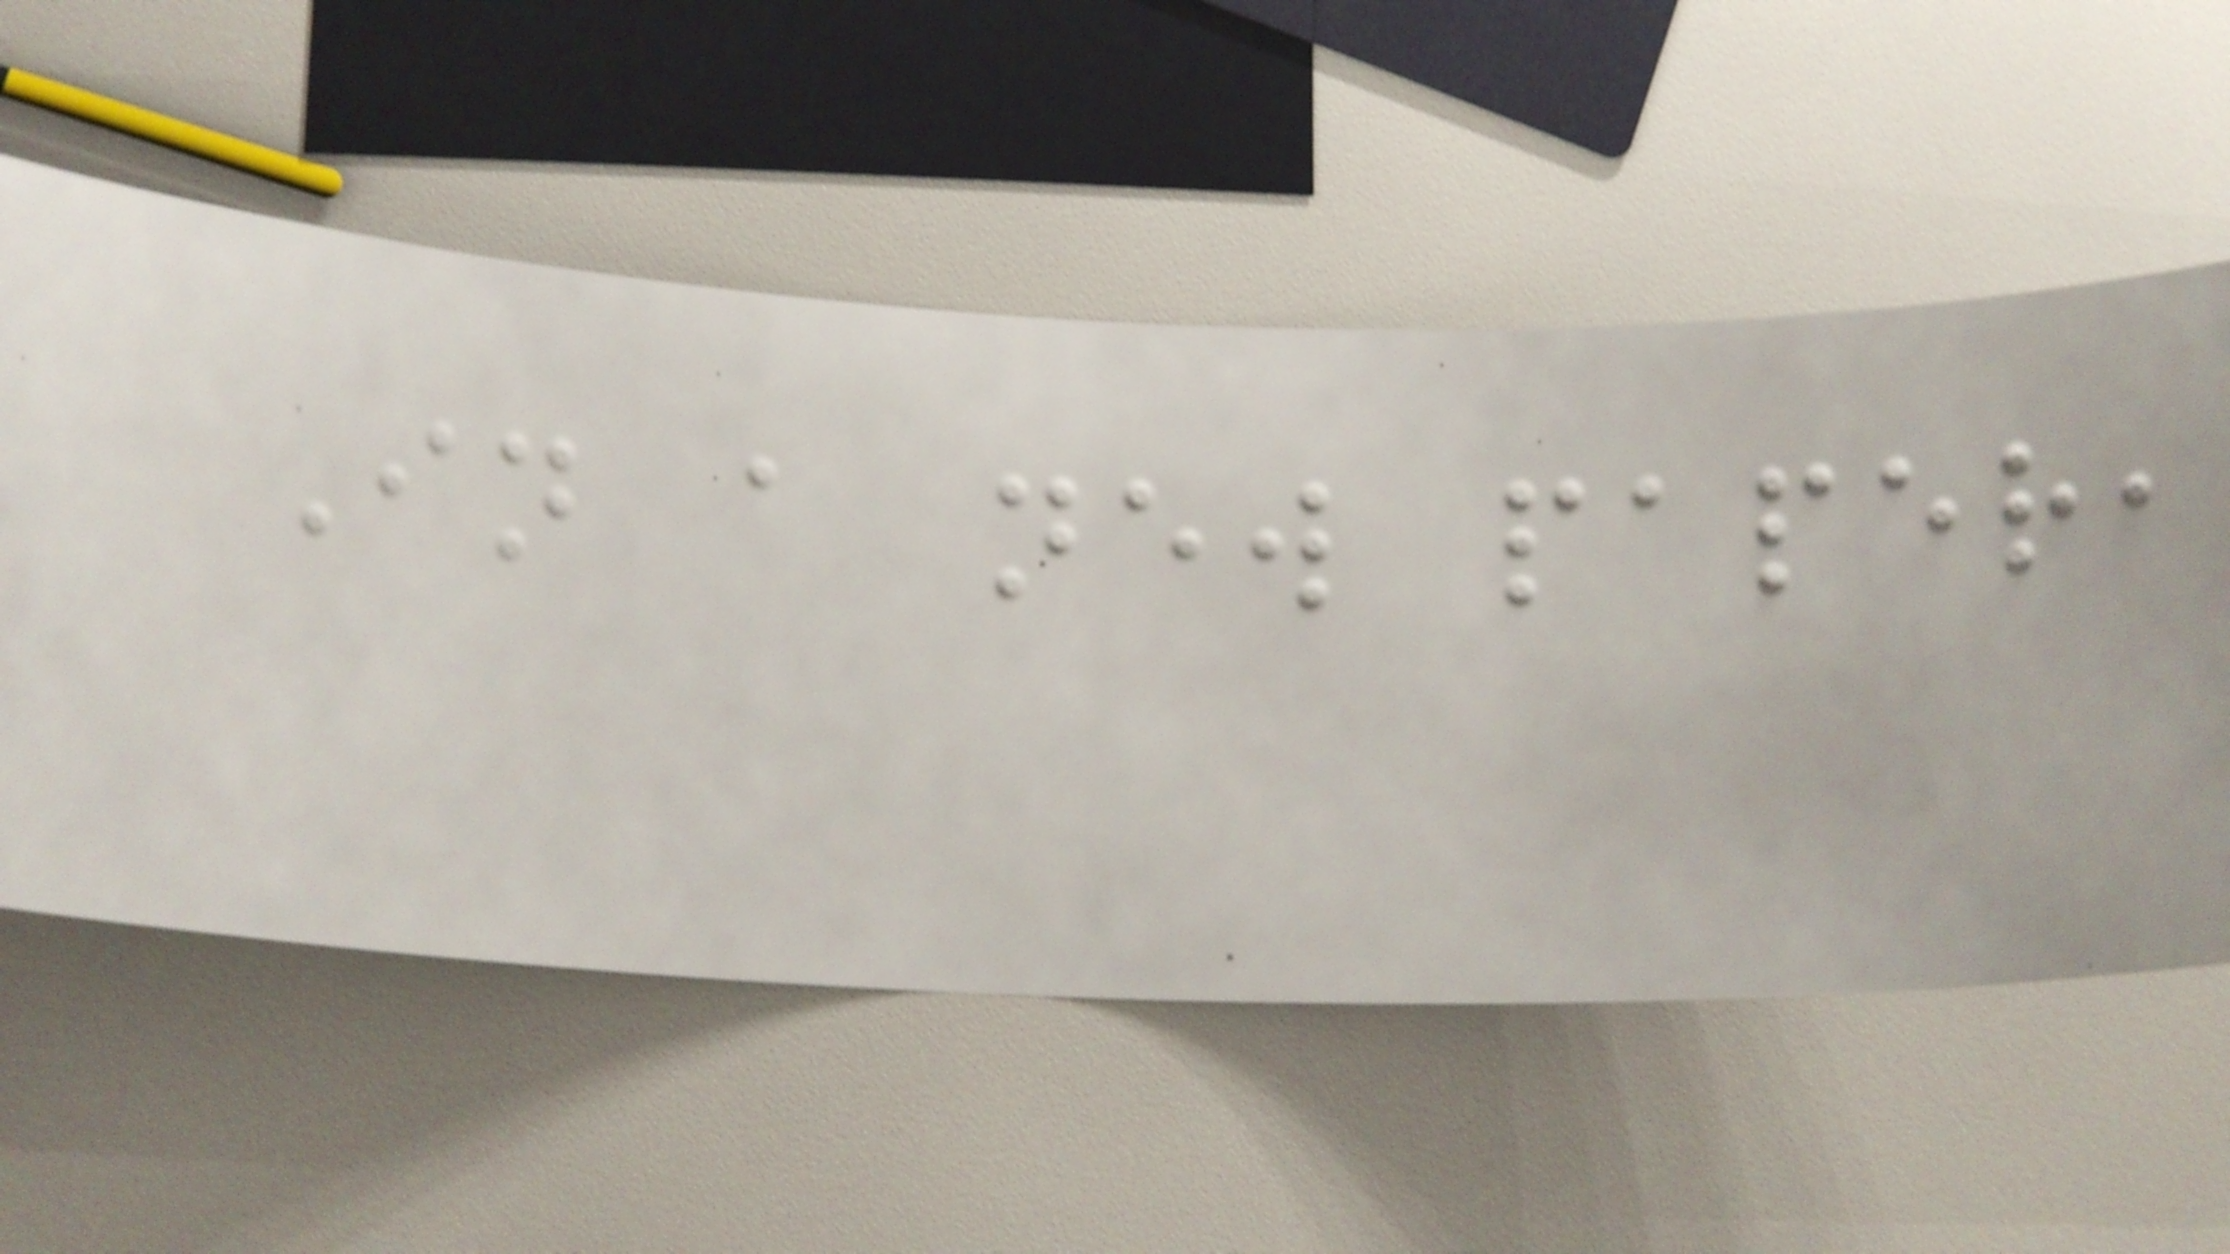In a new paper,
